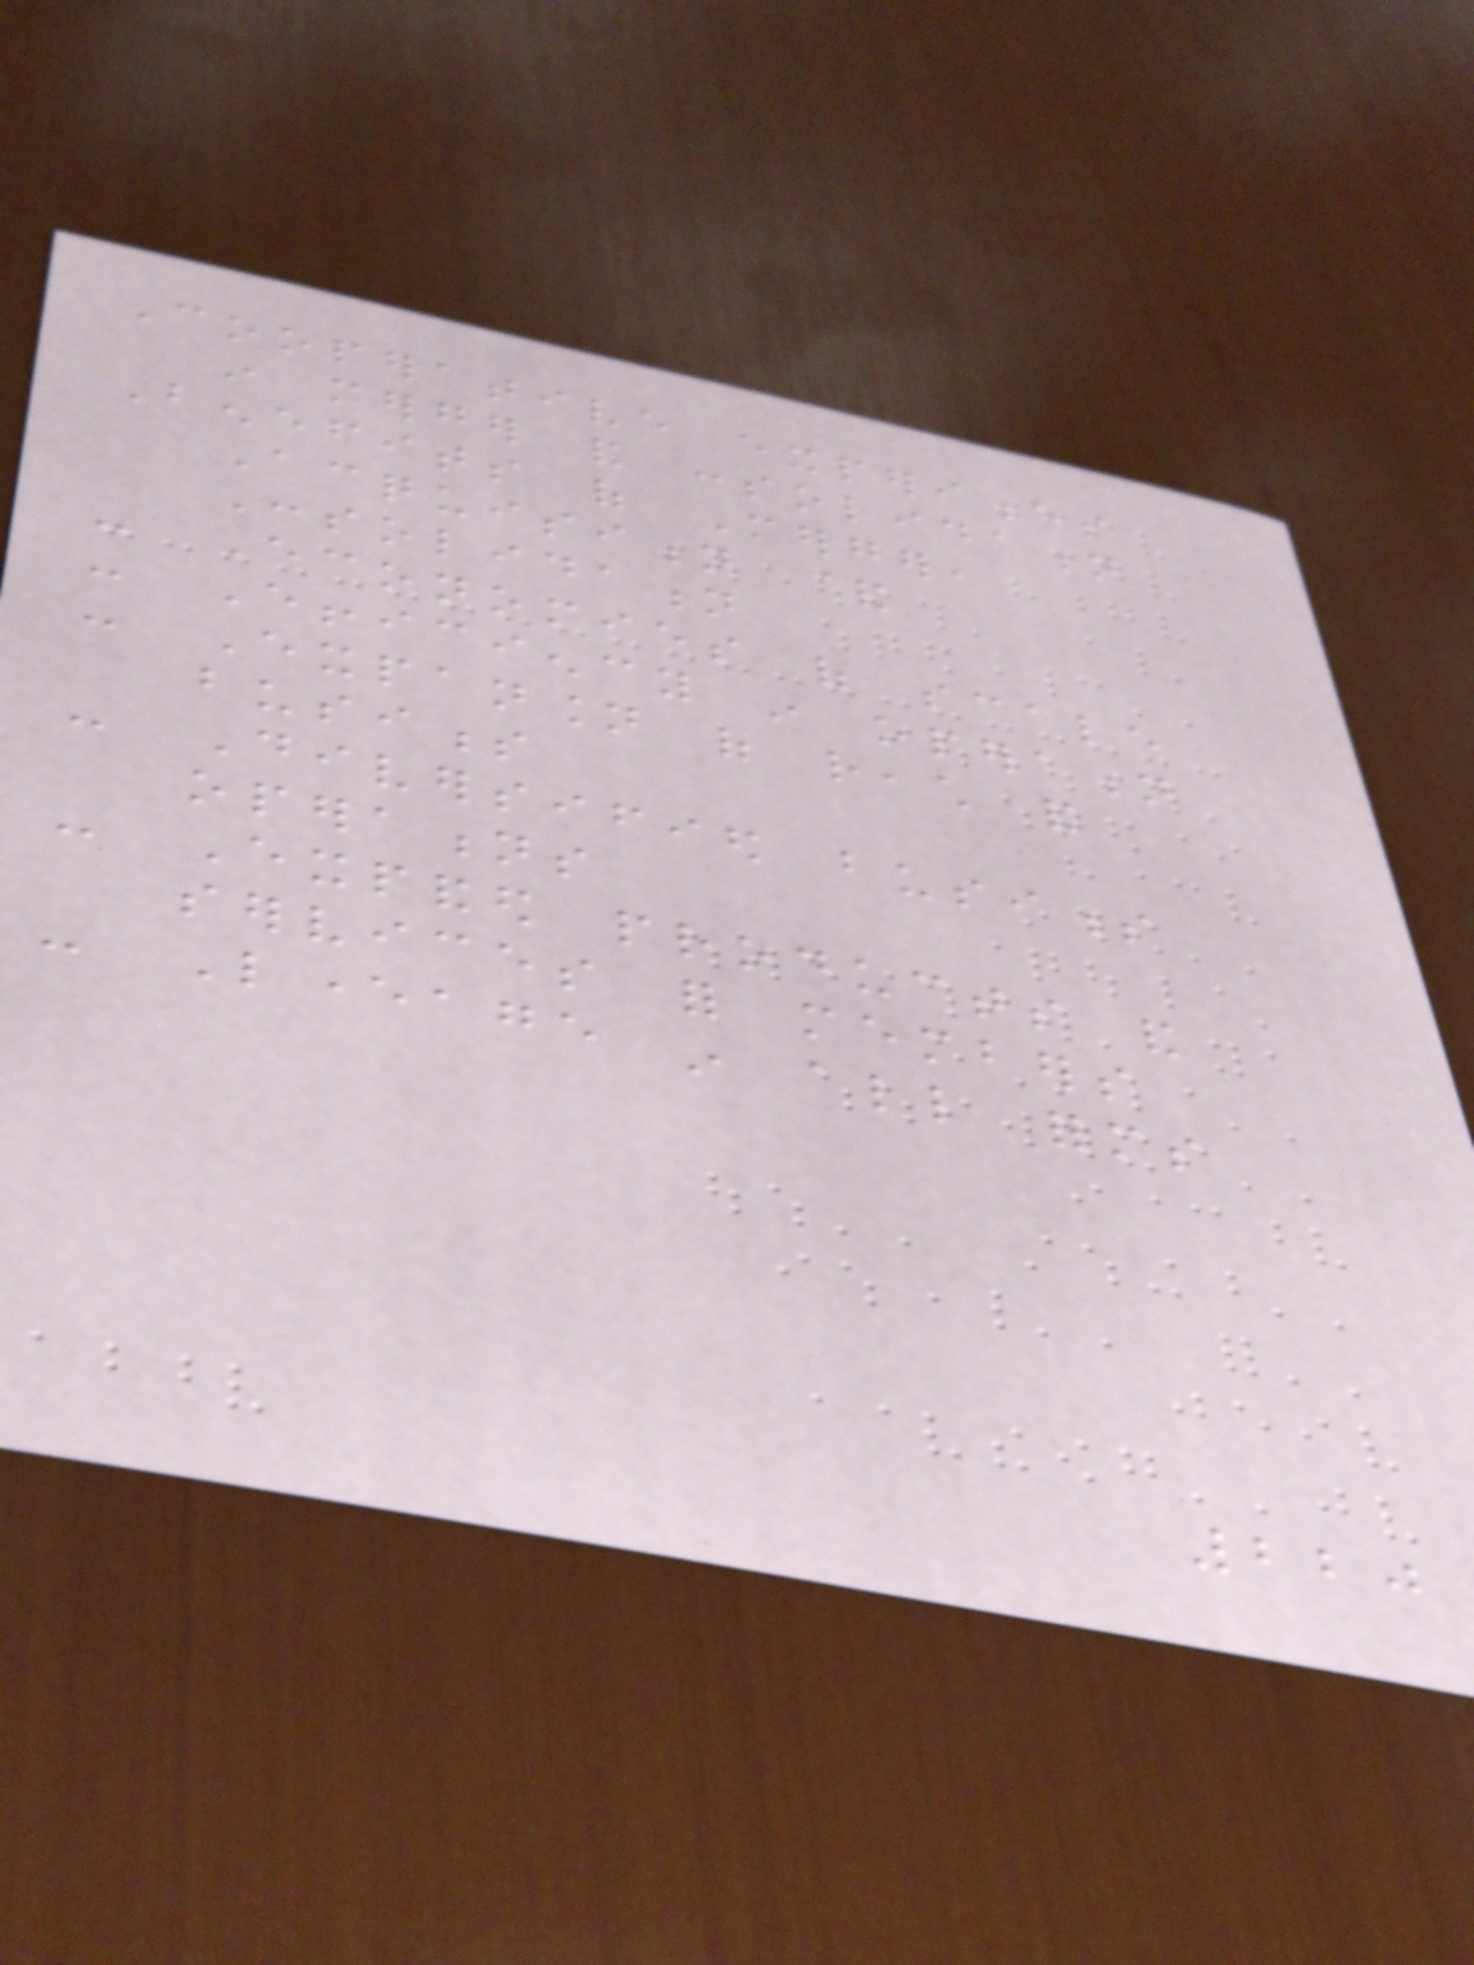Cooperative experiences
in merger and consolidation
Benefits of Merger,
Acquisition &
Consolidation
- Economies of scale
- Efficiency in operation
- Expansion of reach and
business
- Diversified business
operations
- Expanded products and
services for members
- Leverage in all forms
220
